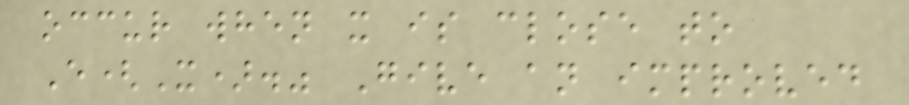occur when x is close to
E(X)." Give an improved
